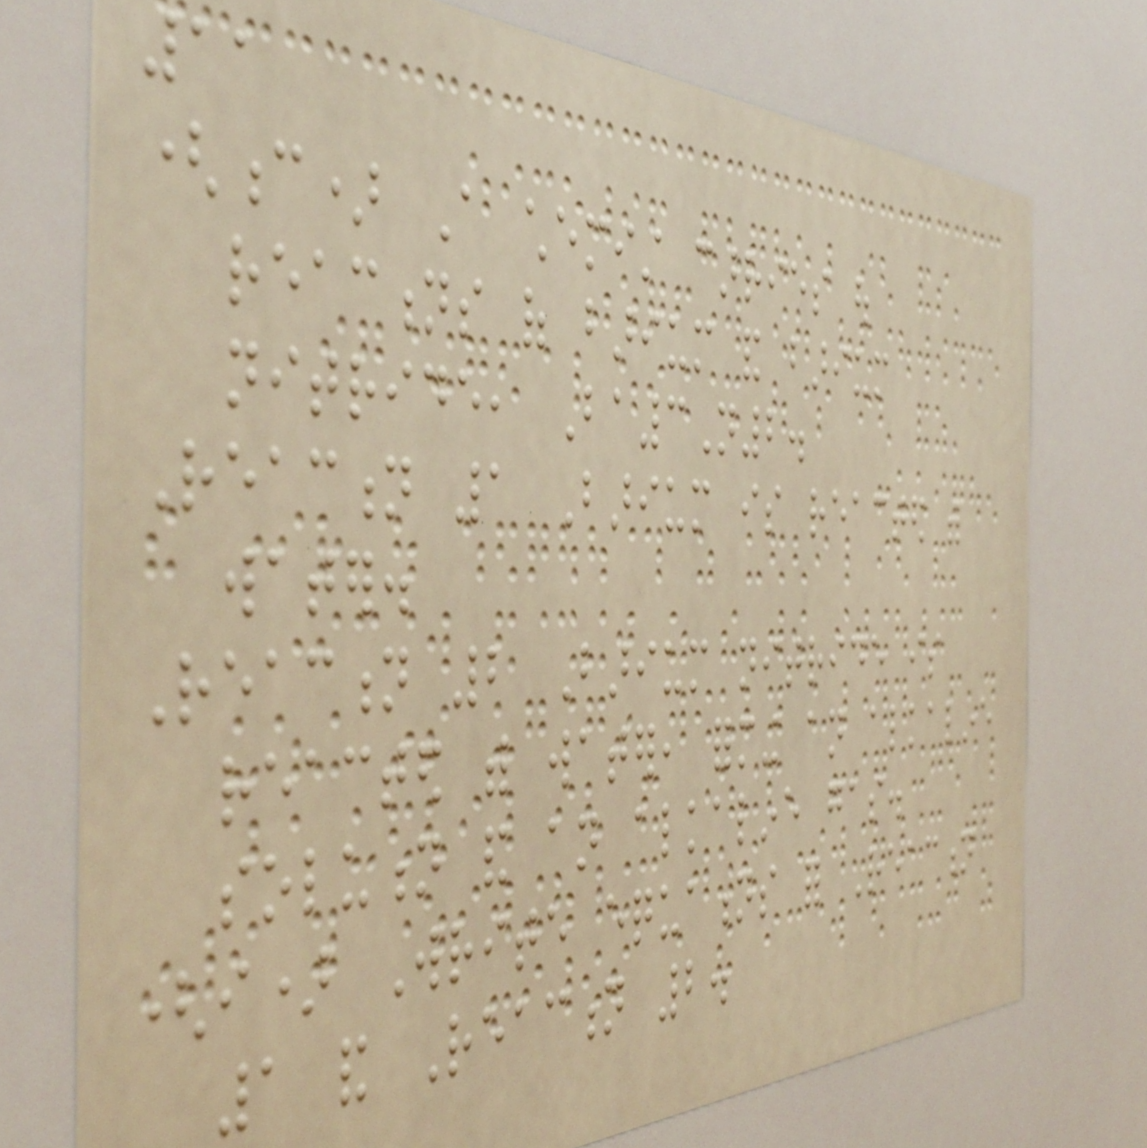11
(c) A chemist carries out
reactions of barium and barium
nitride, Ba3N2.
Reaction 1 Barium is reacted with
water.
Reaction 2 Barium nitride is
reacted with water, forming an alkaline
solution and an alkaline gas.
(i) Write equations for Reaction
1 and Reaction 2.
